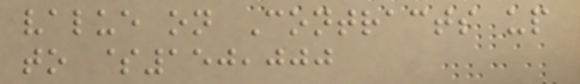value on Contracts up
to $150,000
